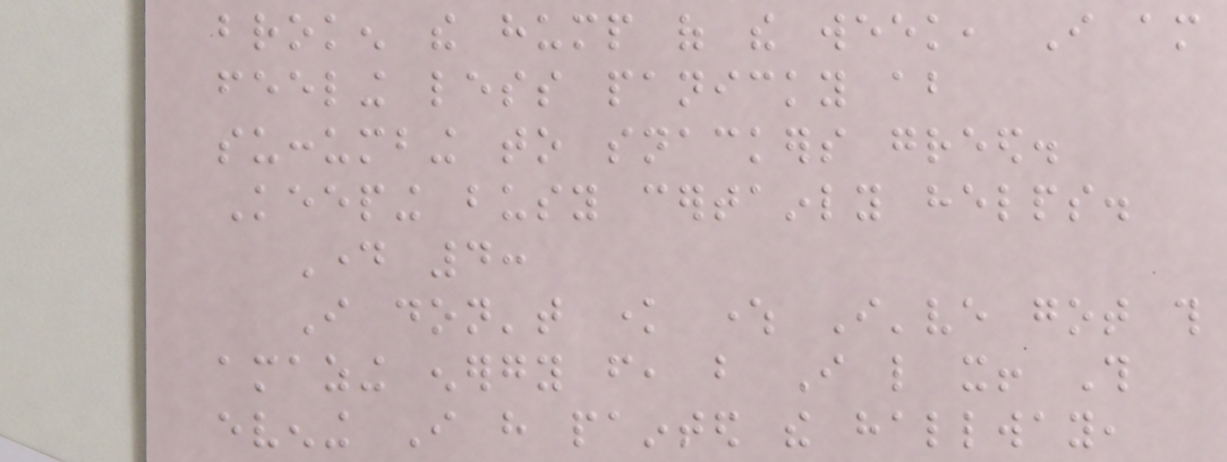broken the hump of the week, I am
feeling less panicky about
succumbing to snackers greed.
Keeping busy certainly helps.
Day 4:
I don't know where I've got this
amazing energy from, but I like it! This
evening I have painted the hallway,
